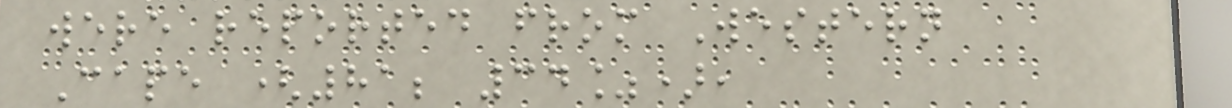were reported from Western
Cape (81; 34%),
